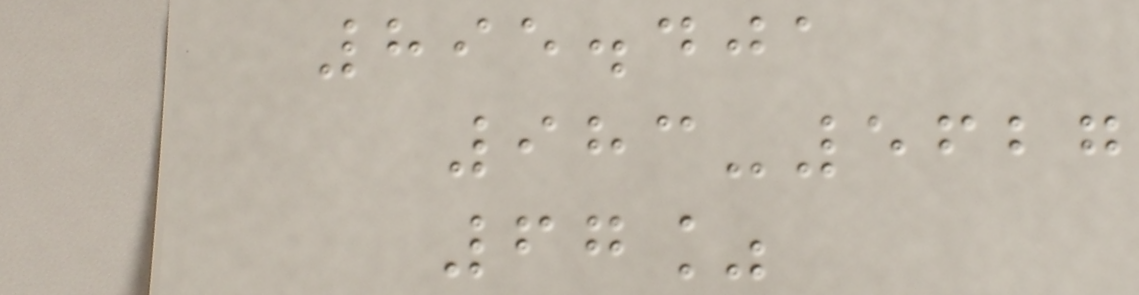895.401
983-5627
67%
